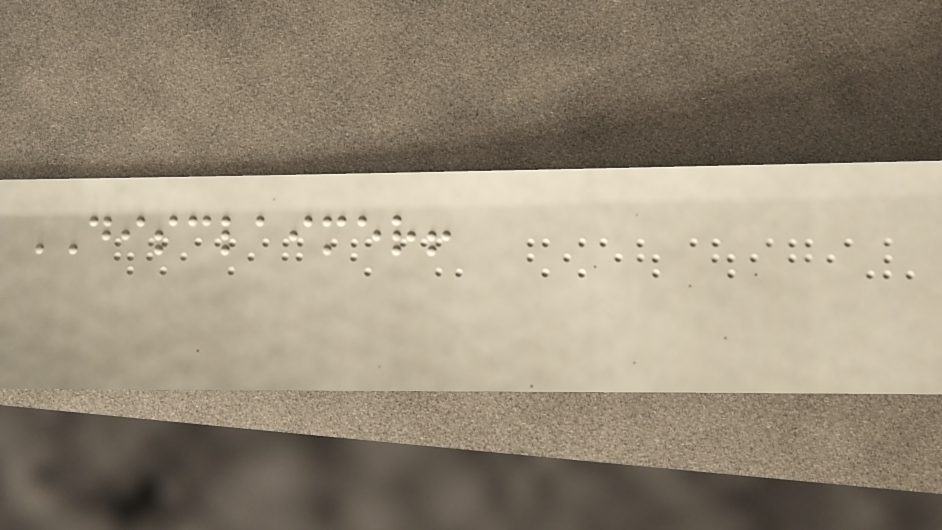DISCLAIMER!
